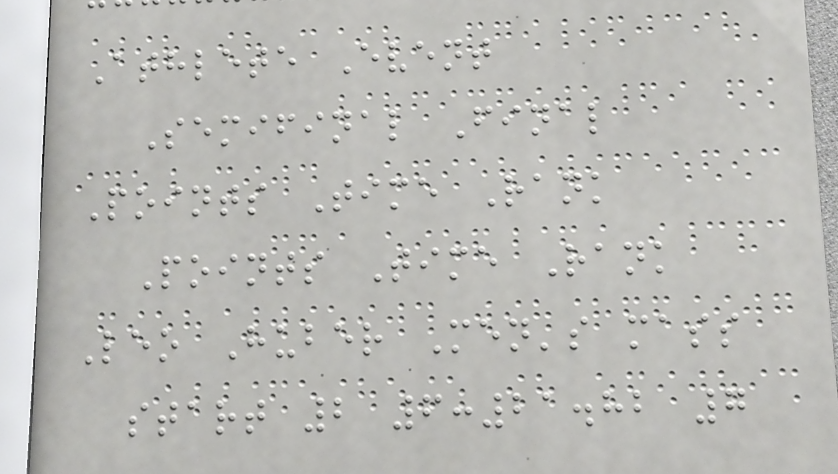Athlete Event
Semifinal Final
Points Time Rank
Points Time Rank
Leo Huber Men's mass
start 2 6:21.82 7
